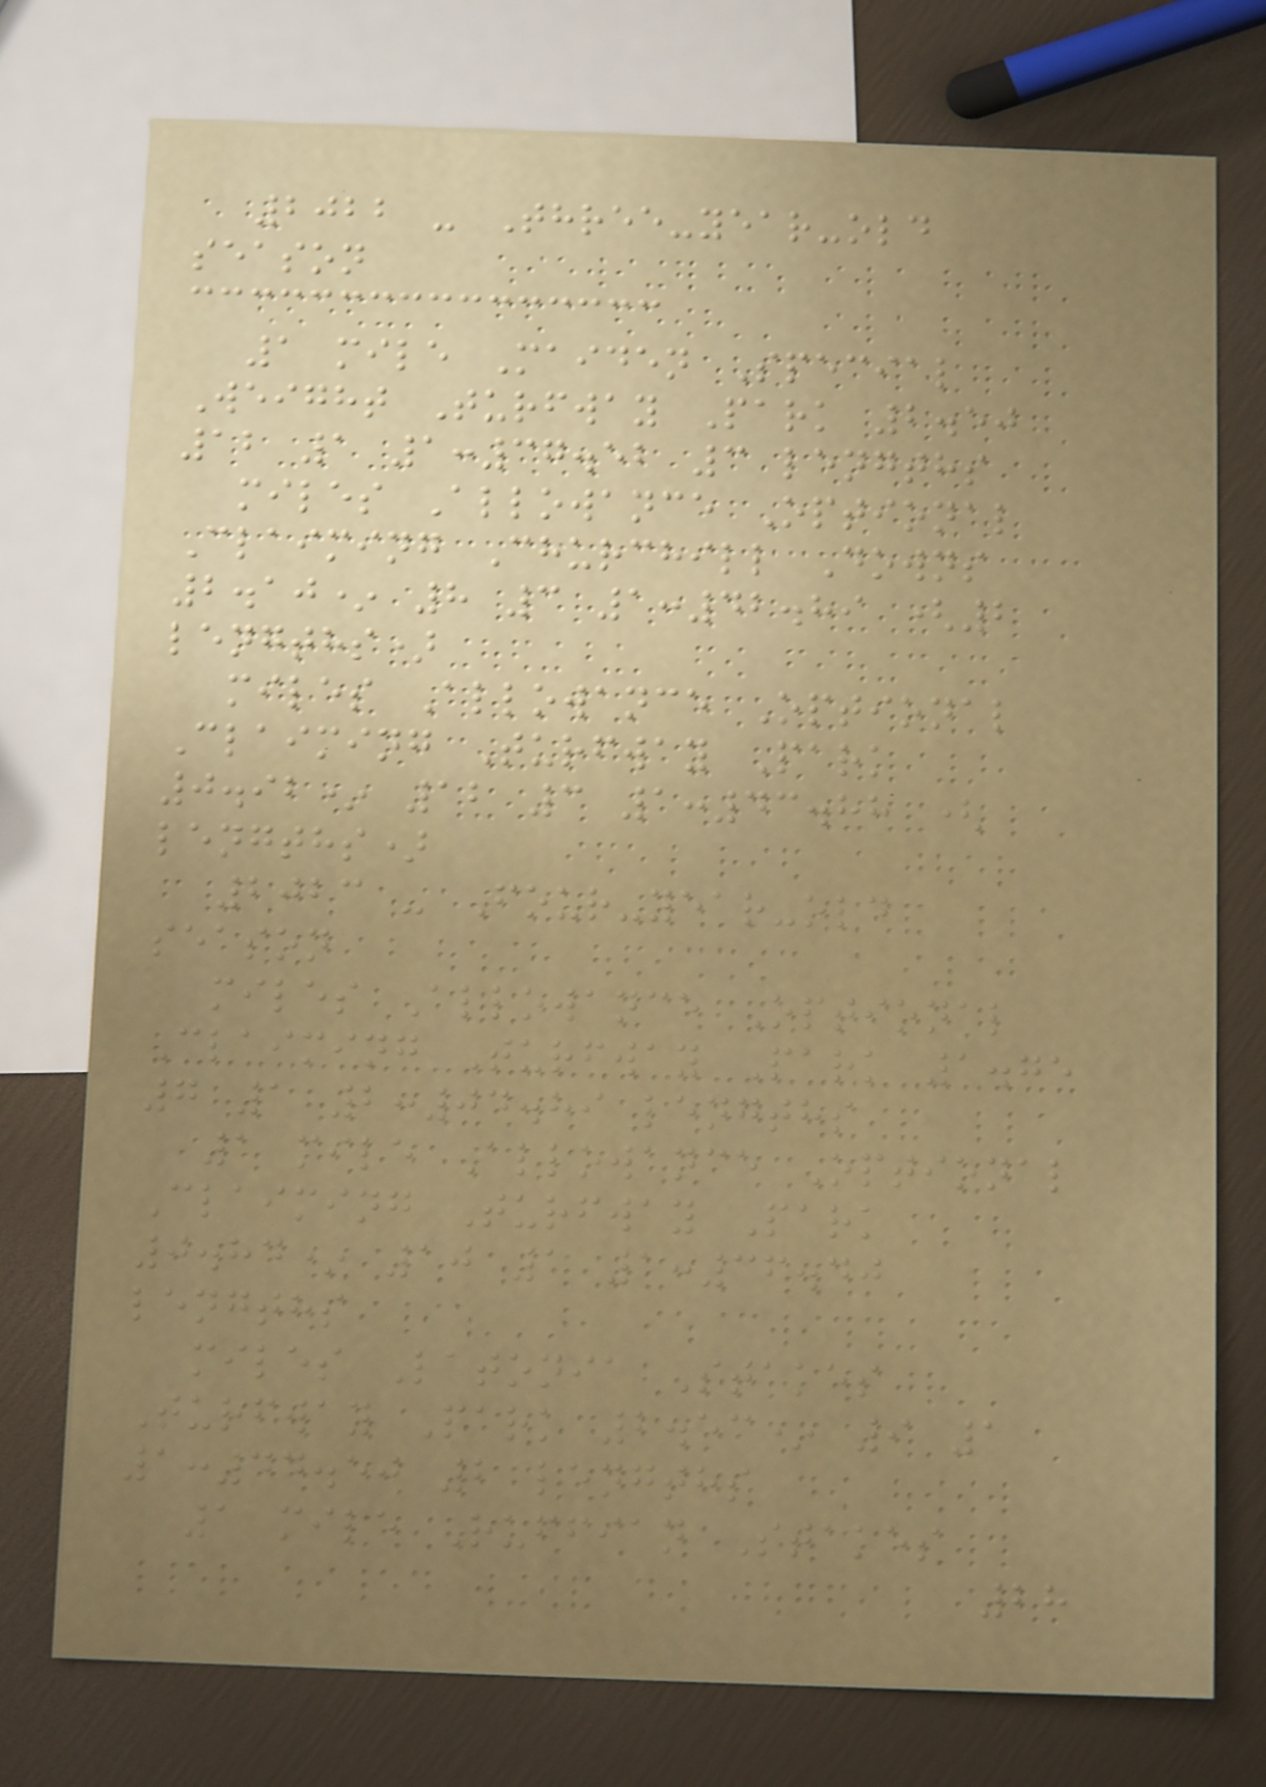2022 - Three-year-old
season
1 mile Maiden Special
Weight Turfway Park 2.50
12 1 1:37.52 3 lengths
miles Allowance Optional
Claiming Churchill Downs
2.10* 8 3 1:42.89 (2
lengths)
miles Allowance Optional
Claiming Turfway Park
0.92* 12 3 1:43.88 (
lengths)
2023 - Four-year-old
season
miles Allowance Optional
Claiming Turfway Park 1.75
7 1 2:04.89 lengths
1 mile Allowance Optional
Claiming Turfway Park
0.84* 10 1 1:36.40
lengths
miles Latonia Stakes
Turfway Park 2.53* 9 1
1:44.50 2 lengths
1 mile Ruffian Stakes
28
